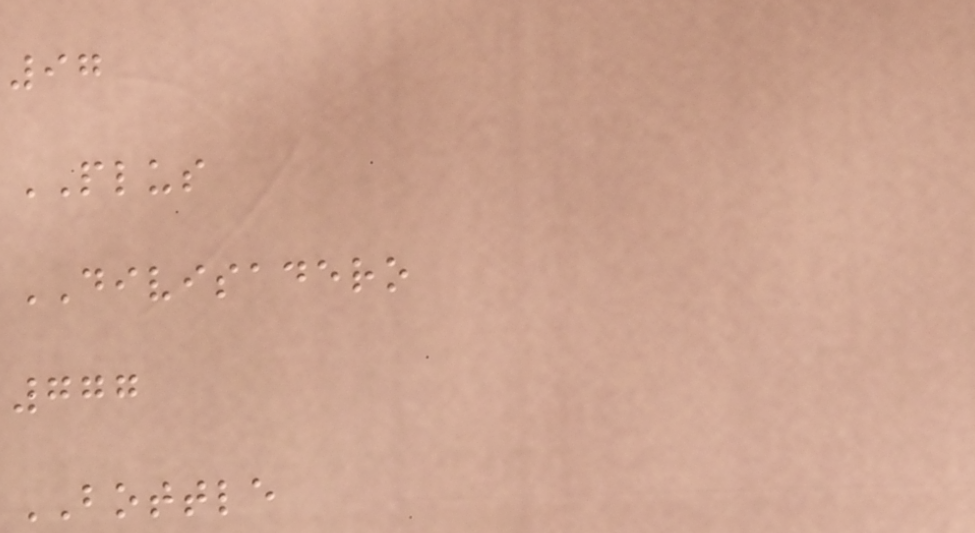97
PLUS
DIVISADERO
777
BOTTLE
